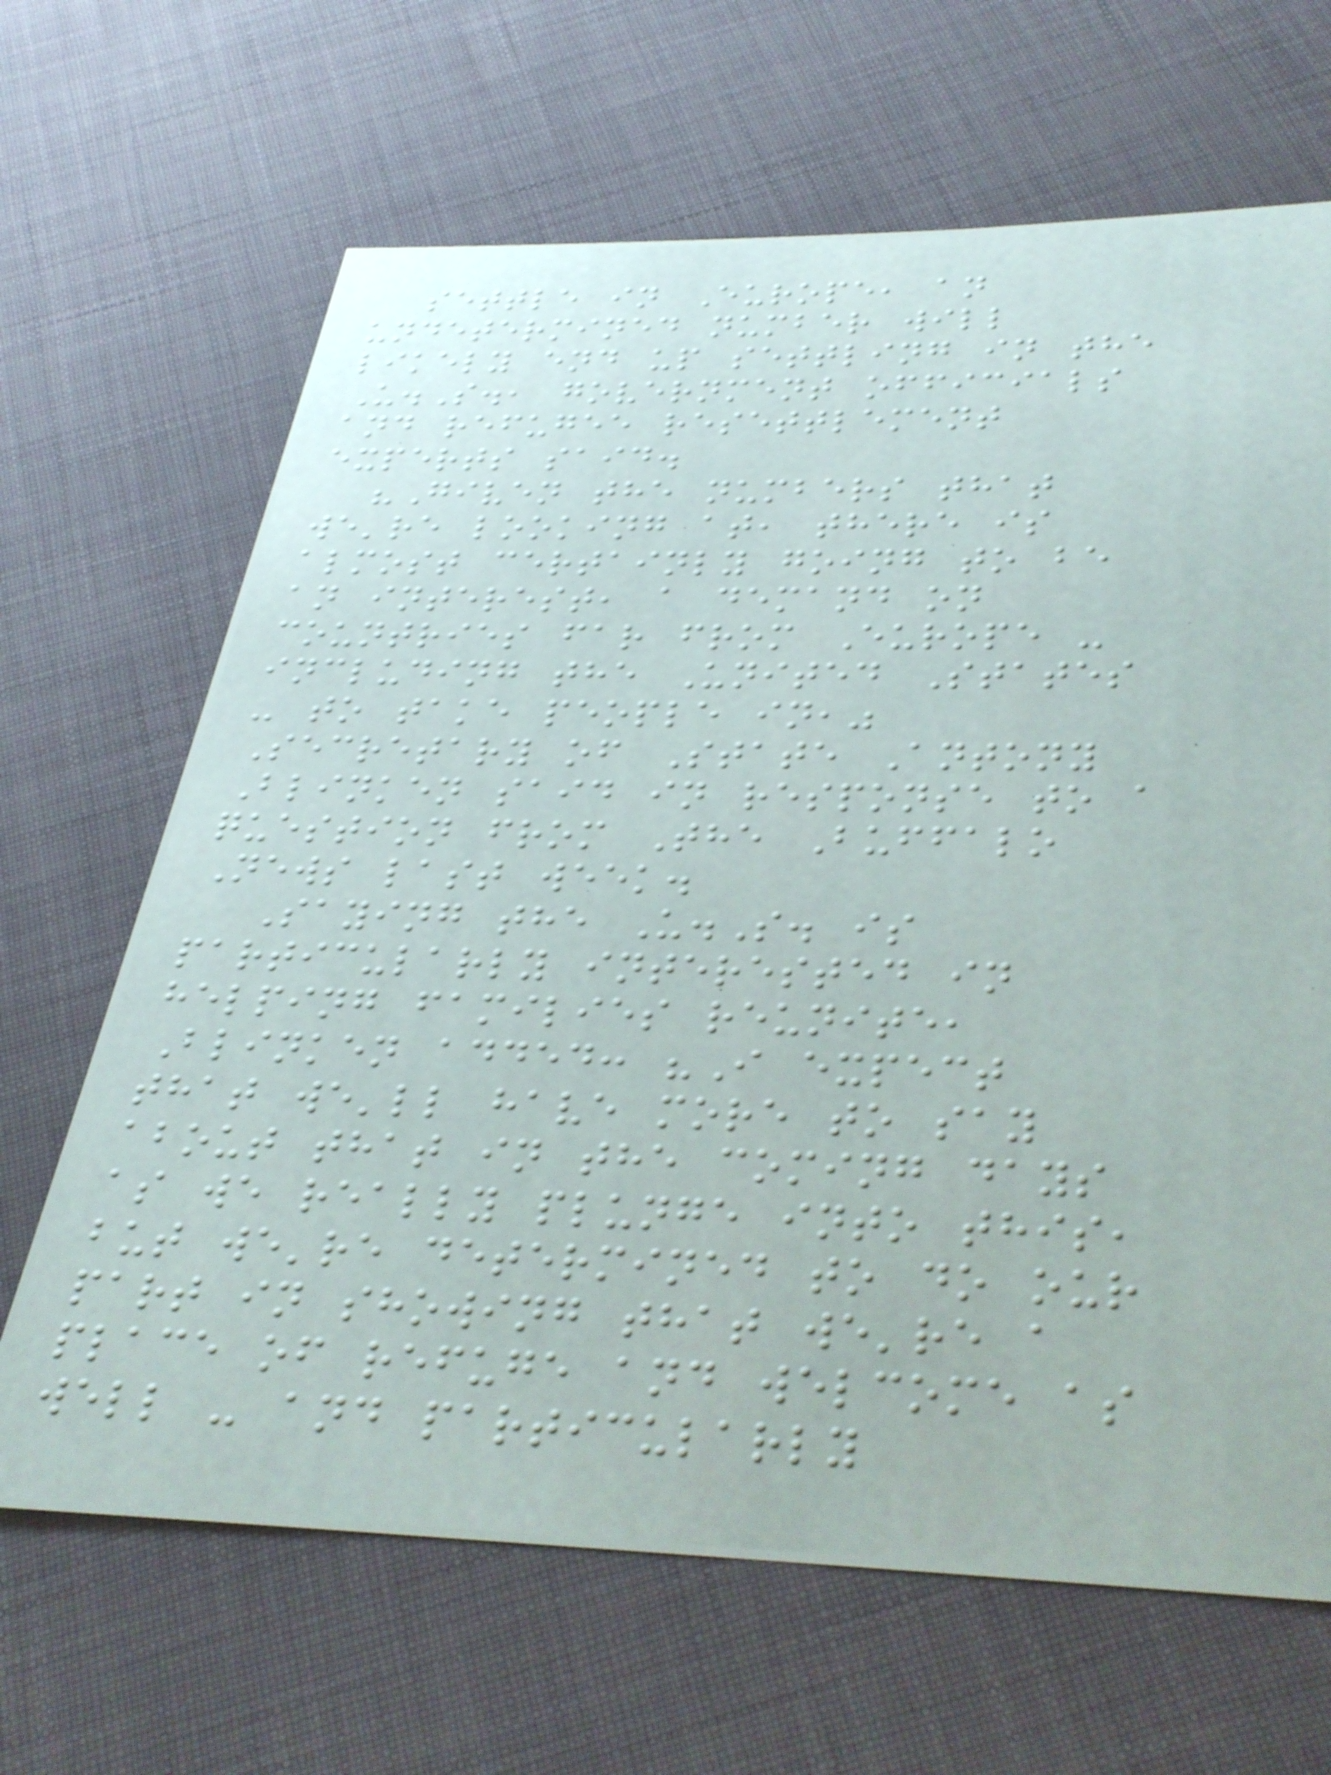settle in Europe, an
undetermined number will
likely end up settling in the
U.S., government officials
and refugee resettlement
experts said.
"Given the numbers that
we're looking at, there is
almost certainly going to be
an interest, a demand on
countries far from Europe -
including the United States
- to take people in,"
Secretary of State Antony
Blinken said in response to a
question from The Buffalo
News last week.
Saying the U.S. is
particularly interested in
helping families reunite,
Blinken added: "I expect
that we'll have more to say
about that in the coming days
as we really plunge into this,
but we're determined to do our
part in showing that we're a
place of refuge and welcome as
well - and particularly
